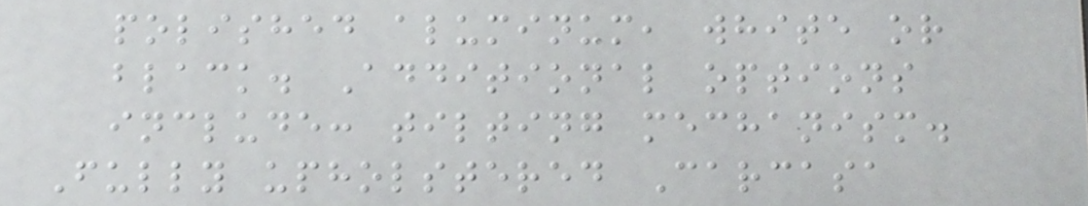polished aluminum, white or
black. Additional options
include: tilting mechanism.
Fully upholstered Carcasa
